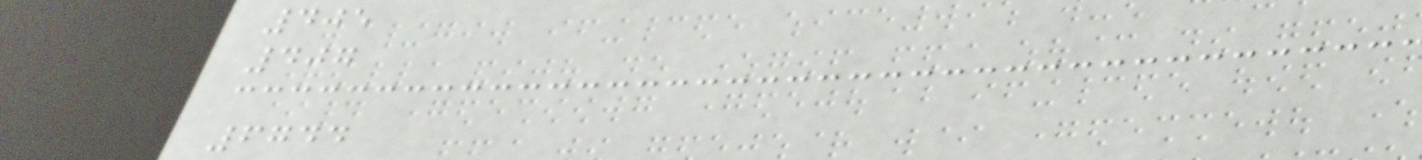405
407
6744
